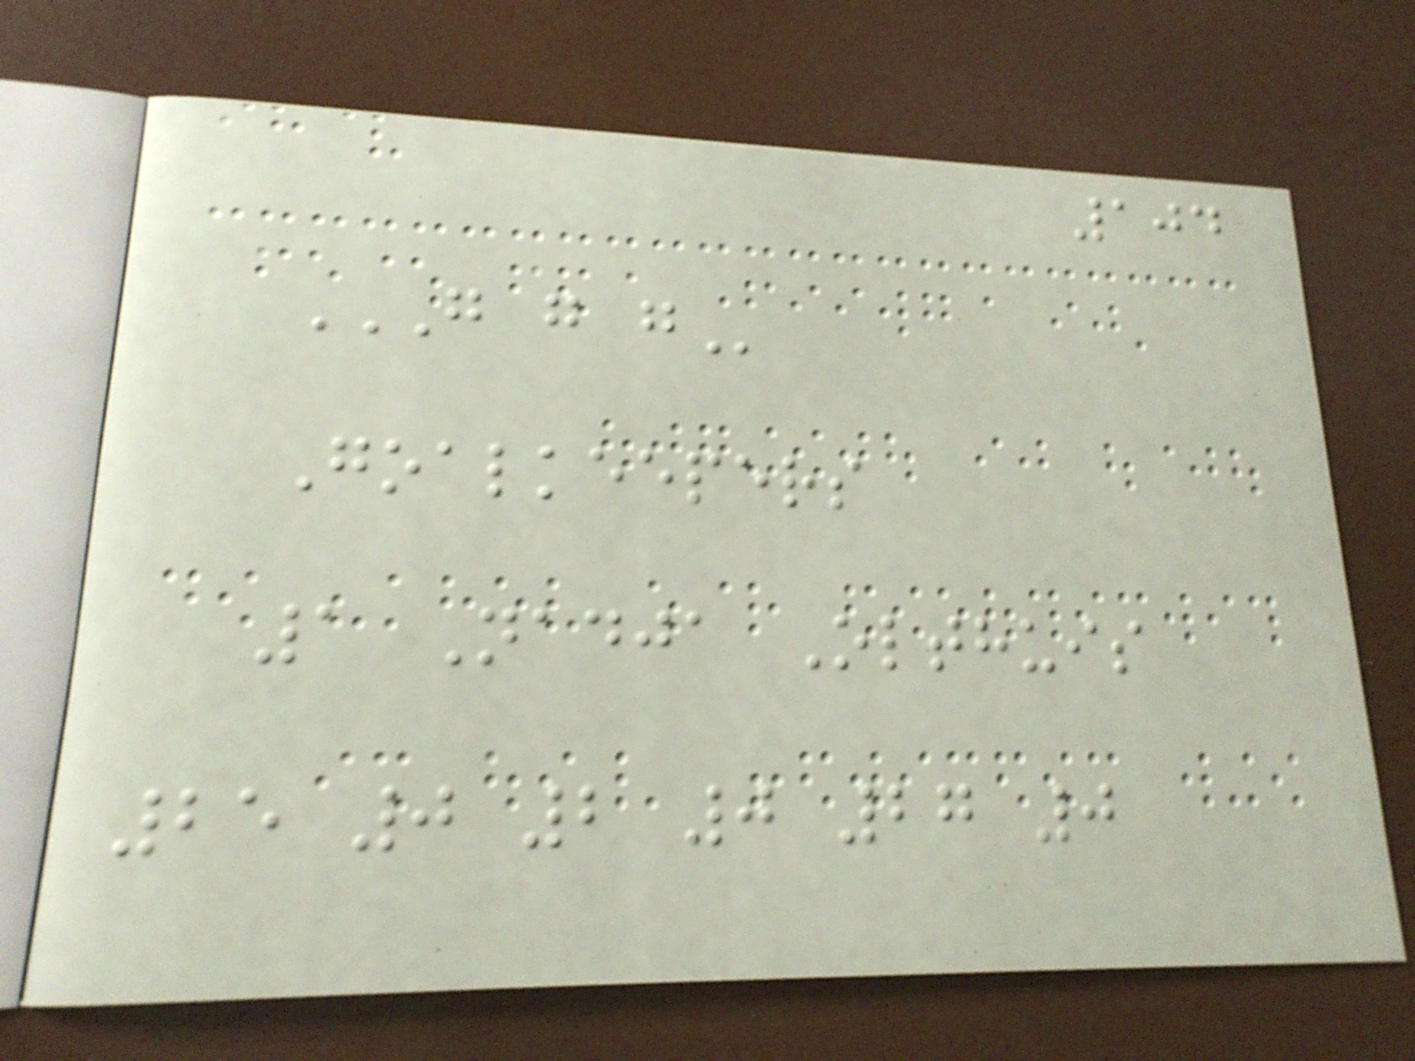104
G G G
Goalkeepers
1 Nadja Olthuis
25 0 2 0 27 0
